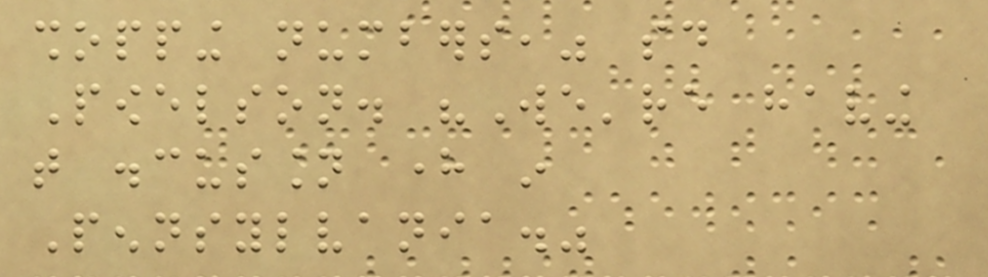shopping numbers," said
Powelson. "We're having
that discussion here in
Pennsylvania."
